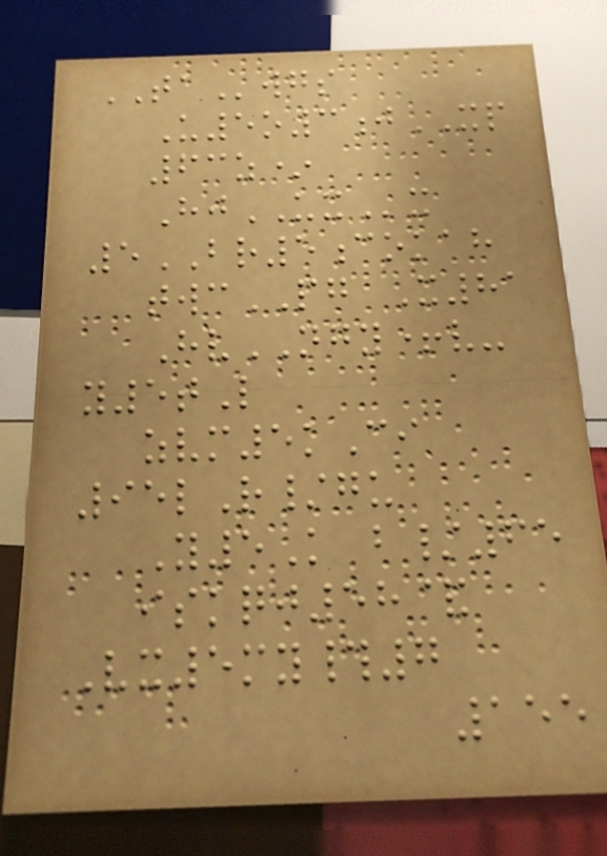TAwgs
U5o3jXP
63z*
HjUXx
5BR5cokah
twcPG X81
HvNGY+v-
y5tL
zvm5kCi
95lR/gu
Y5K b/65
iskqj58&
Vx5my#7
155
